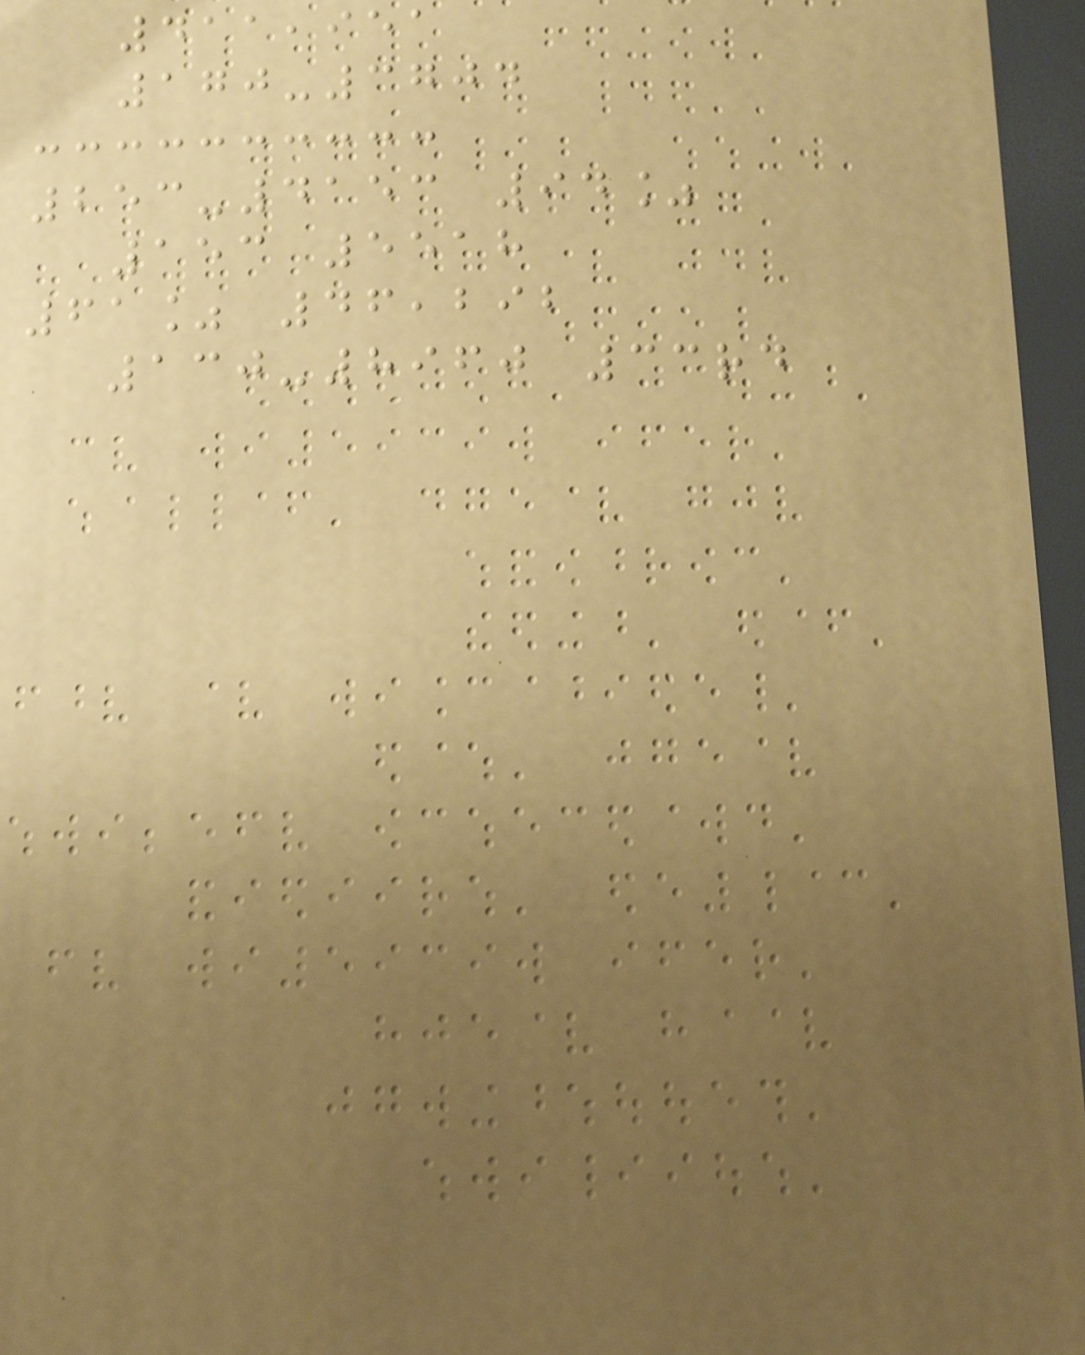411,951
170-3704
253-4153 94%
153 5518
61% 46,292
130-8960 33rd
